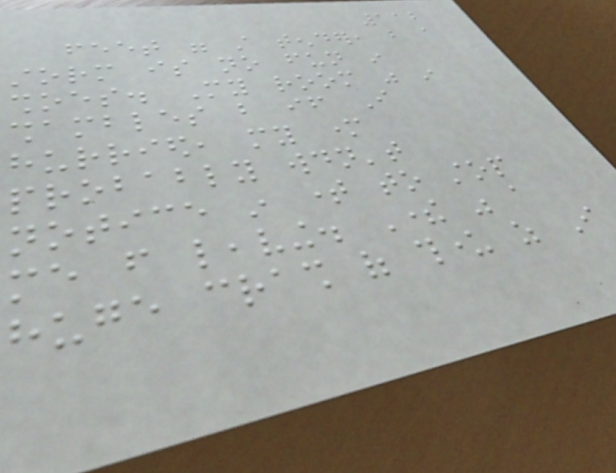112
feet were still tender, but a
storm is no fun in
shoes. My room was in
shambles but if I
hurried, my mother
probably wouldn't
notice in time to stop
me from leaving. There was a
huge crash of thunder as I
